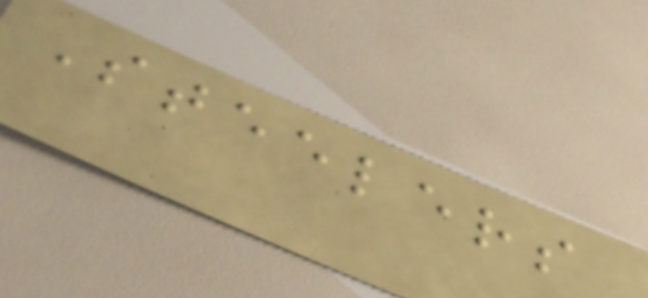Steelers
